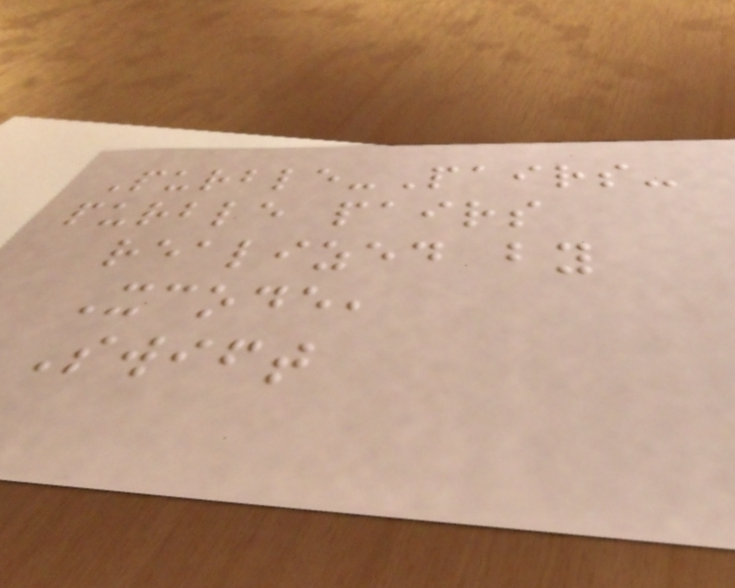Purble-Pairs-
purble pairs
realized by
Xcode,
Swift
